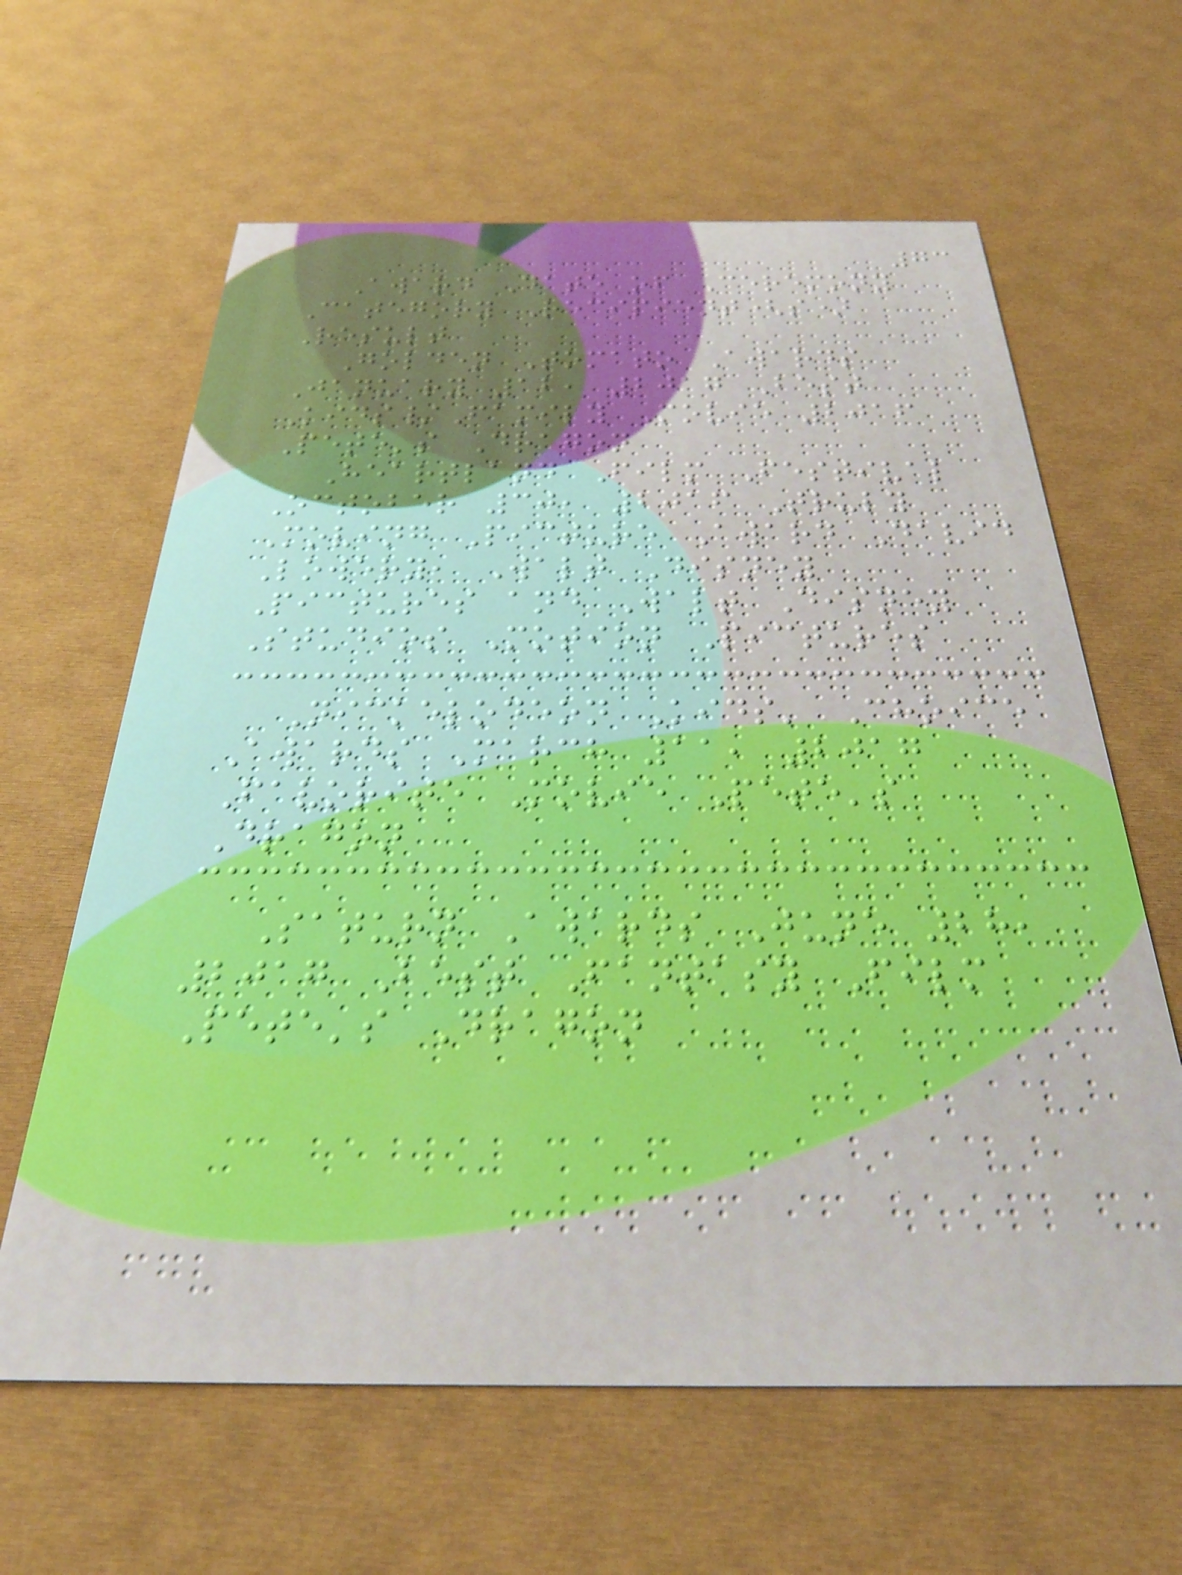73
Award Date of Ceremony
Category Recipient(s)
Result
Golden Tomato Awards
January 12, 2017 Best
Kids/Family Movie 2016
Pete's Dragon
Heartland Film Festival
October 30, 2016 Truly
Moving Picture Award David
Lowery, Walt Disney
Pictures and Walt Disney
Studios Motion Pictures
Nickelodeon Kids' Choice
Awards March 11, 2017
Favorite Movie Pete's
Dragon
Saturn Awards June 28,
2017 Best Fantasy Film
Pete's Dragon
